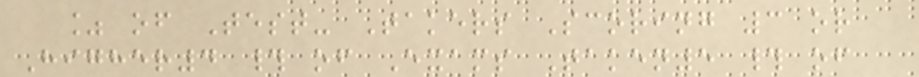% of Test- Takers Scoring 3 or
Higher4 # of Exams Taken5 # of
